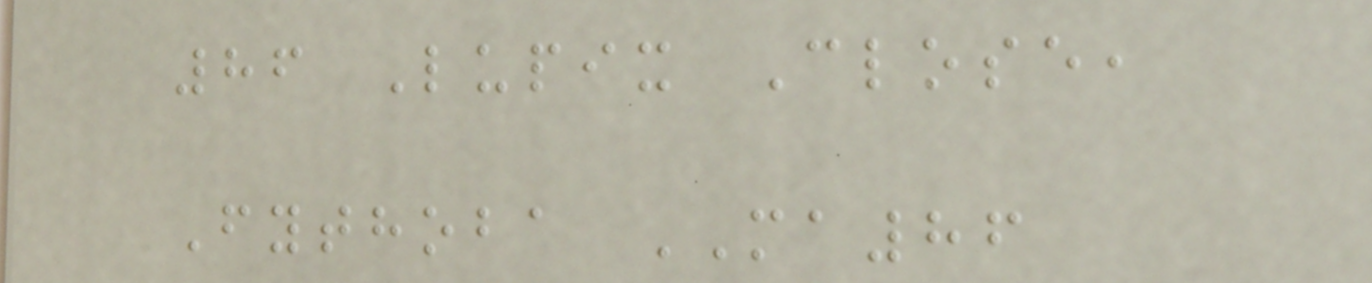86 Lupix Close,
Fythoba MA86
